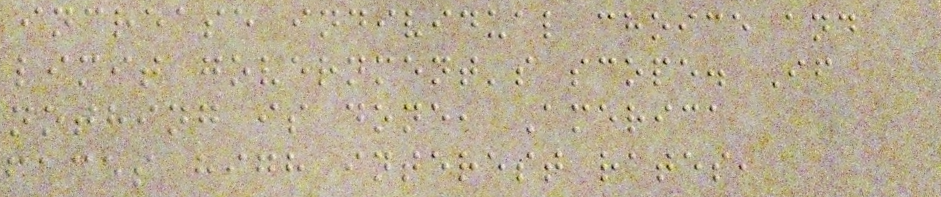increase individual choice and
limit government's scope. If
nothing is done, America
faces high interest rates,
